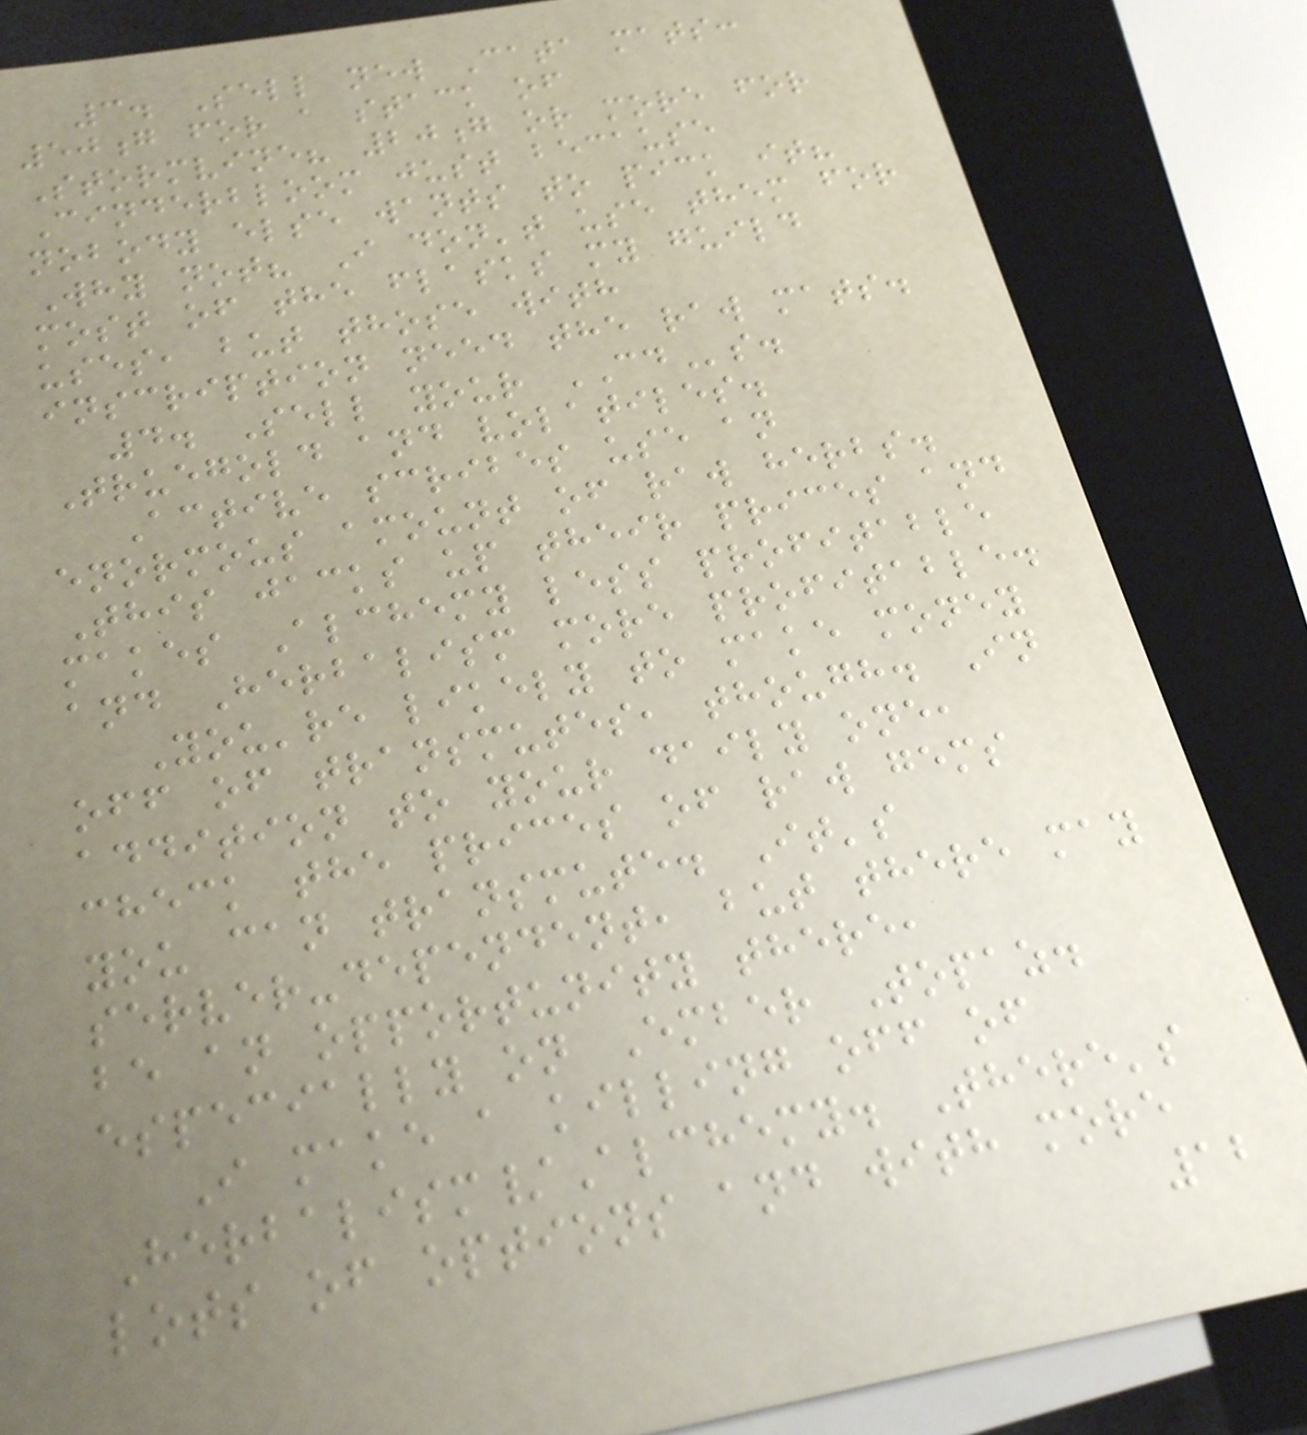3. Sell new Cata mats:
50g for a stack of
Stormvine? 20g or more for
Cinderbloom just because
nobody else wants to pick it?
Why not? I don't use them for
most of the flasks my guild
uses, but those with
inscription need the raw mats.
4. Sell your CDs.
Truegold and volatiles.
Active scribes use an
enormous amount of raw herbs.
This jacks up their prices and
makes Alchemy less profitable
and Herbalism more profitable.
You're likely to make money
off of transmutes, though. In
addition to your daily one,
check the prices of raw gems
you can transmute. It's
server-dependent, but there may
be an opportunity there,
especially on Ember Topaz.
I make a killing off of
Herbalism/Alchemy. There's
lots of options and with more
12
